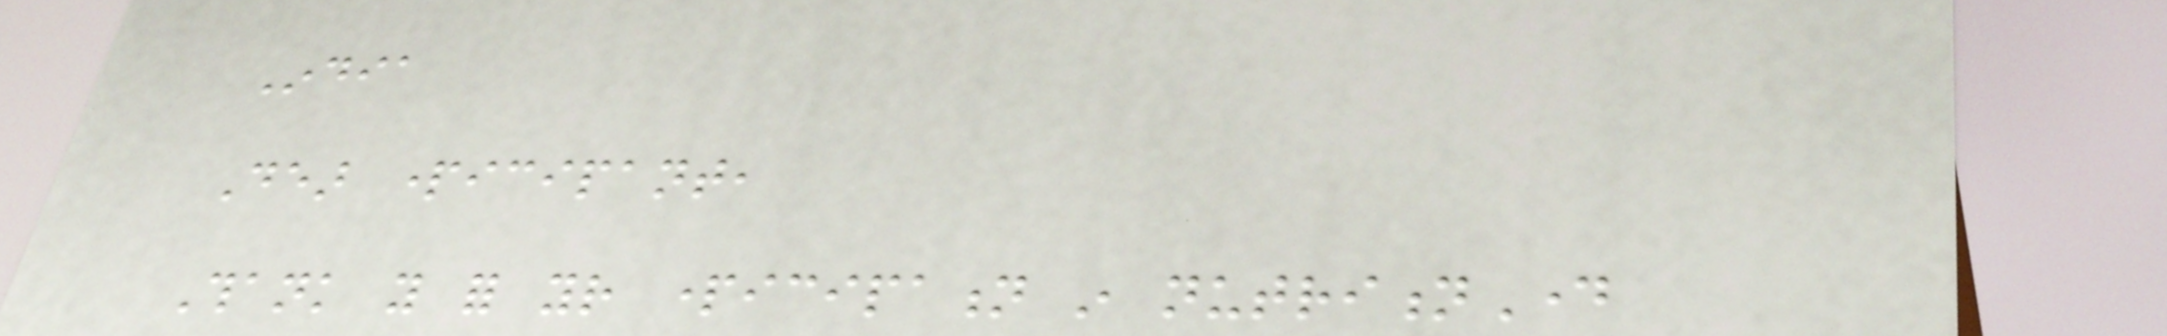India
Dear participant,
Thank you for your participation in nutritionDay
